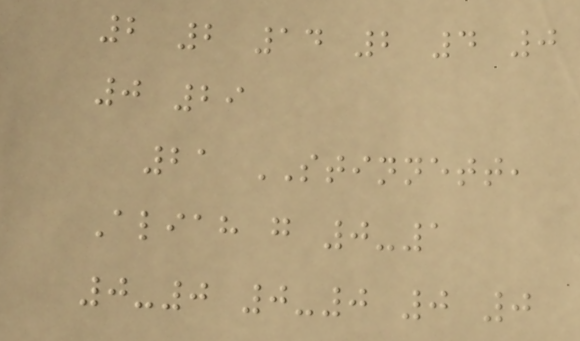2 2 14 2 4 0
0 29
21 STINNETT,
Aliah g 0-1
0-0 0-0 0 0
